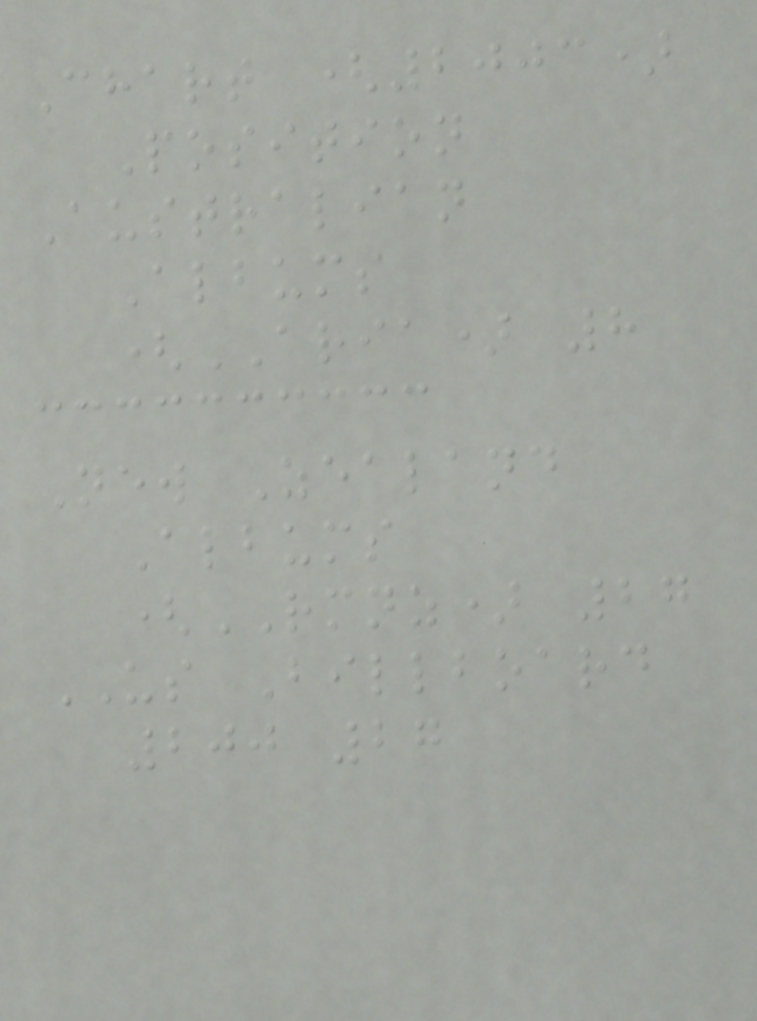Chart (2003)
Position
Australian
Albums
(ARIA) 8
New Zealand
Albums
(RMNZ) 27
US Billboard
200 27
